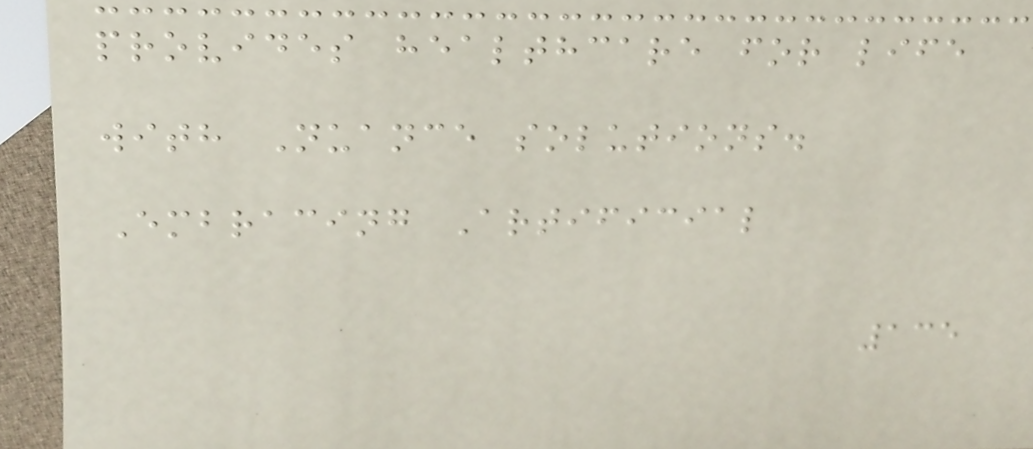provides healthcare for life
with Nuance solutions.
Embracing Artificial
135
